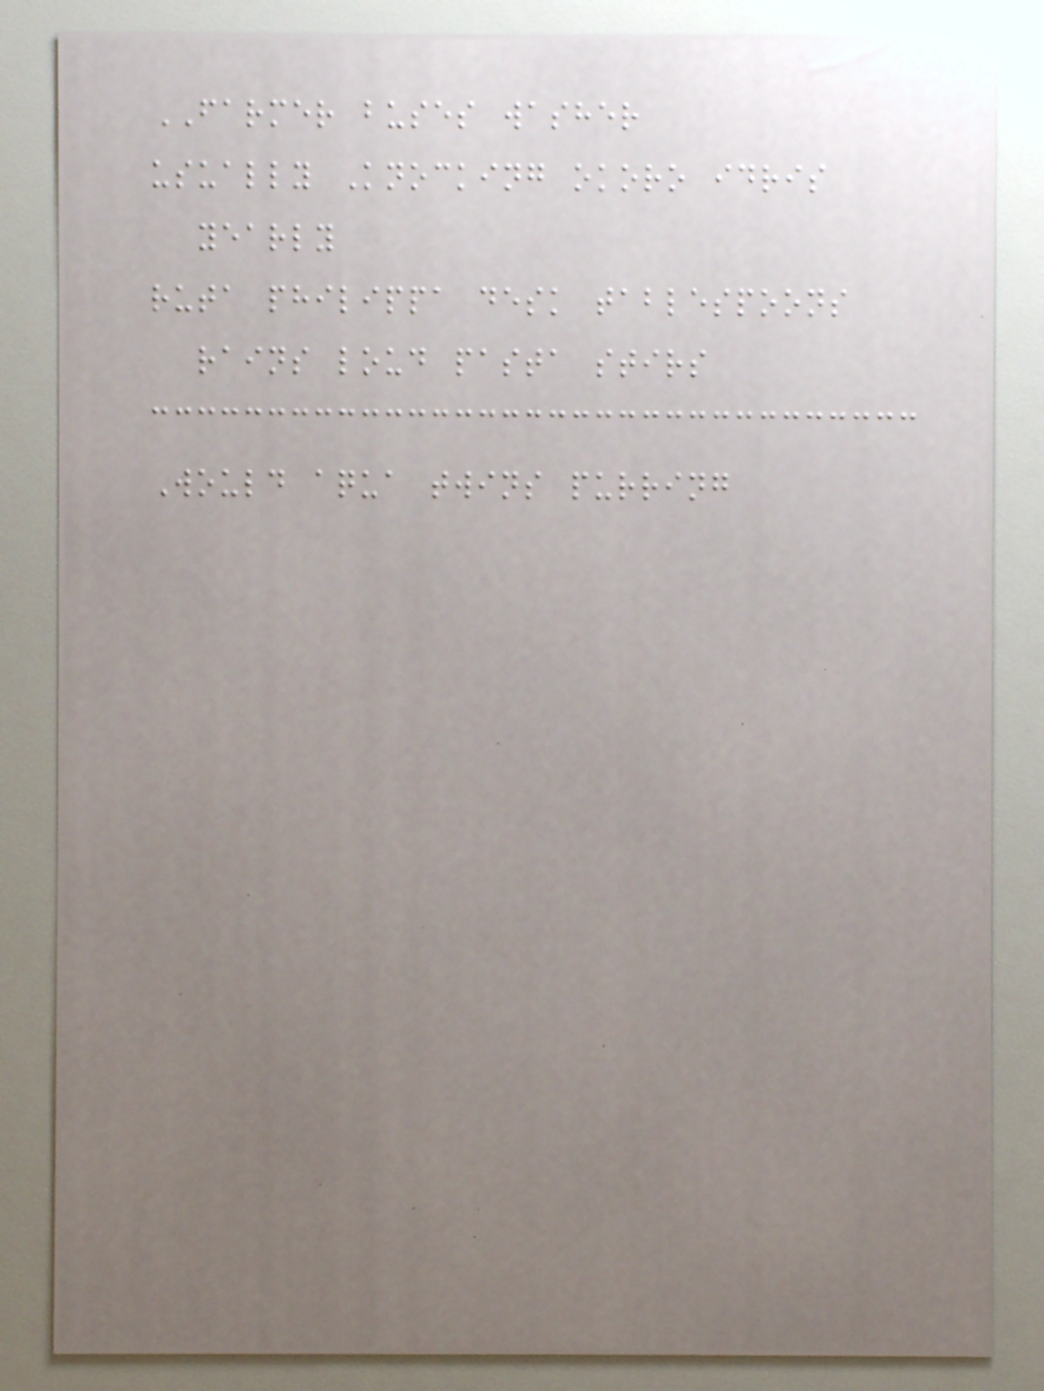FARMER buses washer
usually Knocking okoro idris
yearly
ruta philippa desk tablespoons
rains loud pasta stirs
Would aqua twins purring
